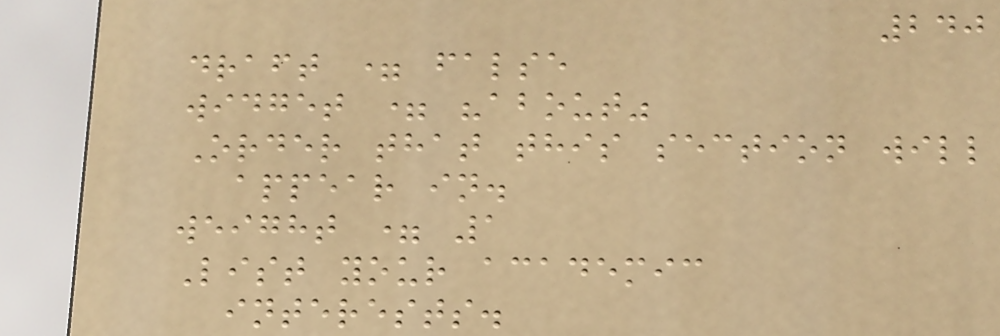240
draft = false
widget = "about"
Order that this section will
appear in.
weight = 1
List your academic
interests.
